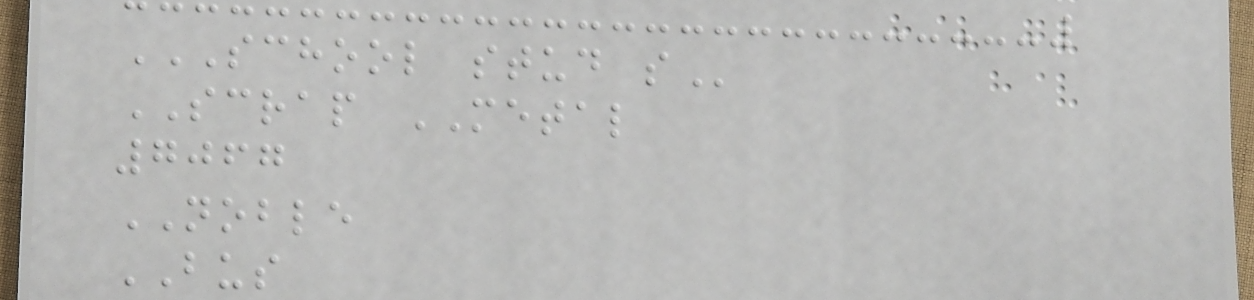SCHOOL STUD S
SCRAP METAL
7067
NOBLE
BUS
